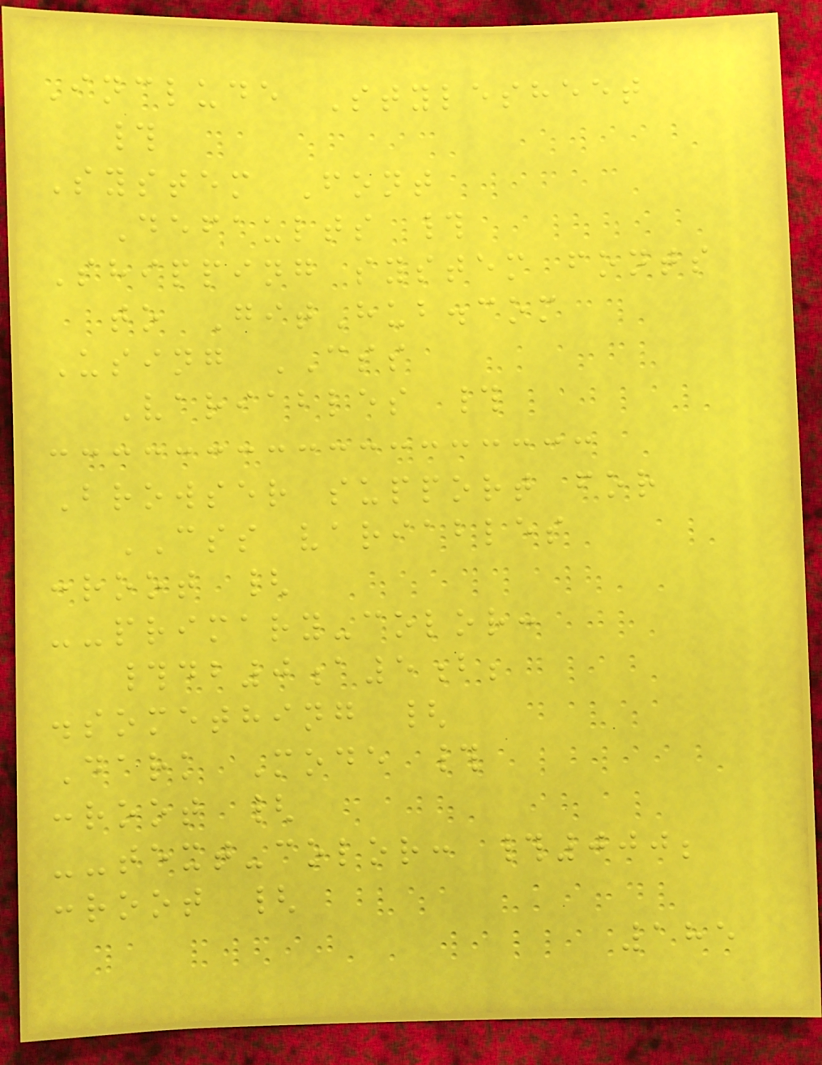Include Stylesheet
#
System Font
Defaults #
Shipping system fonts
to GitHub.com
Using CSS
Variables #
Browser support for
CSS variables
:root {
--primary-color:
#db0a5b;
.something {
Dark Mode #
:root {
--text-color: #000;
:root {
185
